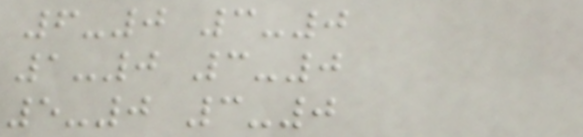6-0 3-0
1-0 3-0
5-0 3-0
